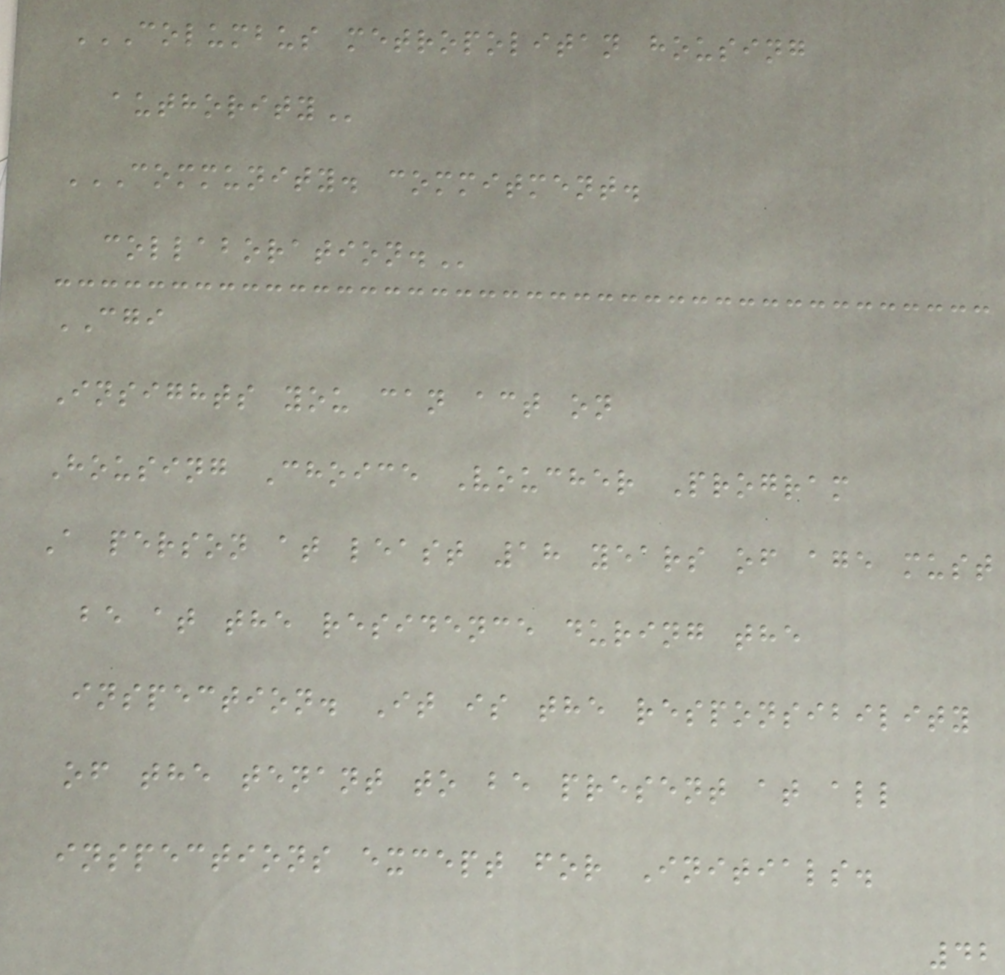COLUMBUS METROPOLITAN HOUSING
AUTHORITY
COMMUNITY. COMMITMENT.
COLLABORATION.
CGI
Insights you can act on
Housing Choice Voucher Program
A person at least 18 years of age must
be at the residence during the
inspection. It is the responsibility
of the tenant to be present at all
inspections except for Initials.
42
